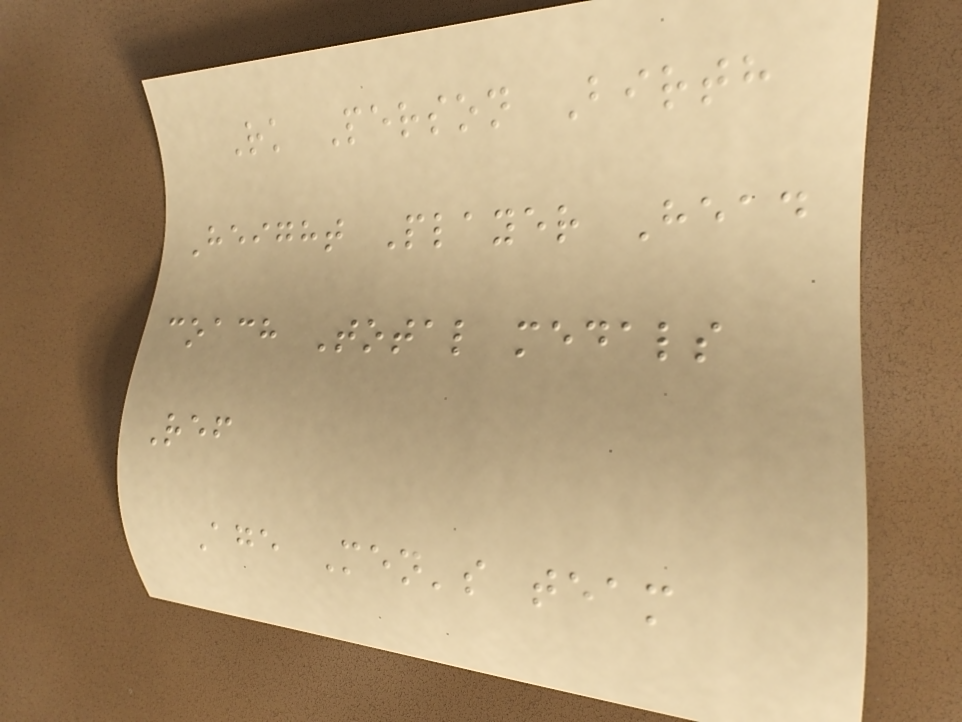Rk Person Birth
Height Player Head
coach Total medals
Ref
Age Men's team
